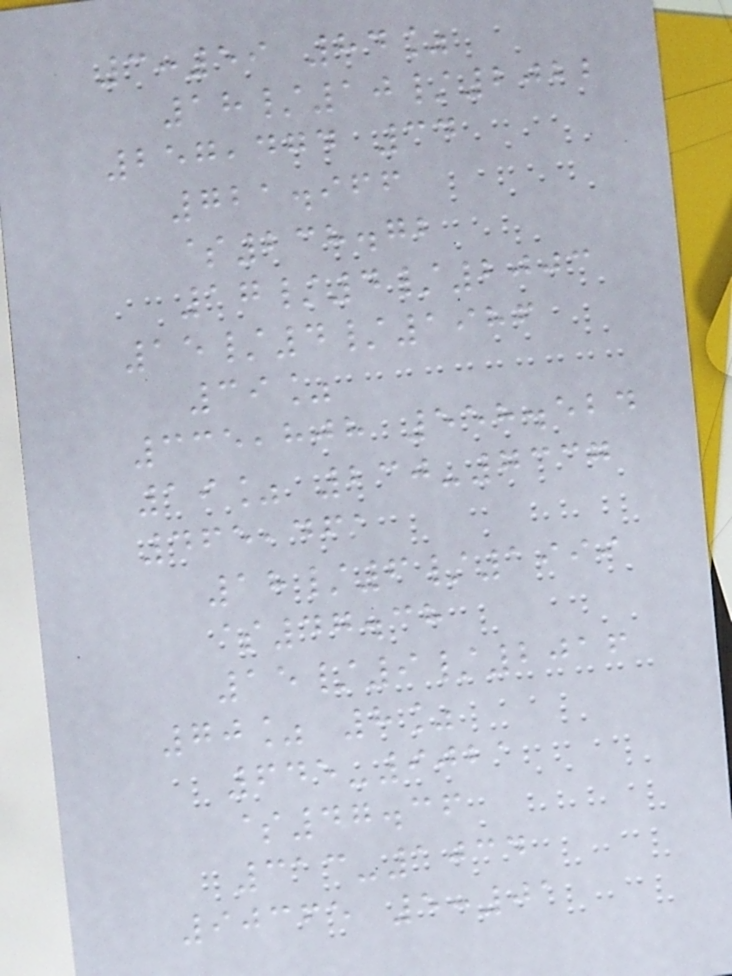3:59 84%
18/10/2022
257,474 34
721.966
$238.72
17/4/2003
15/4/1986
39%
335,808 558.524
19% 230-7337
465,461
18/6/1999
$47.38
15/9/2016
70% 8%
645-9021
$47.36
313-1034
90365 5:01
